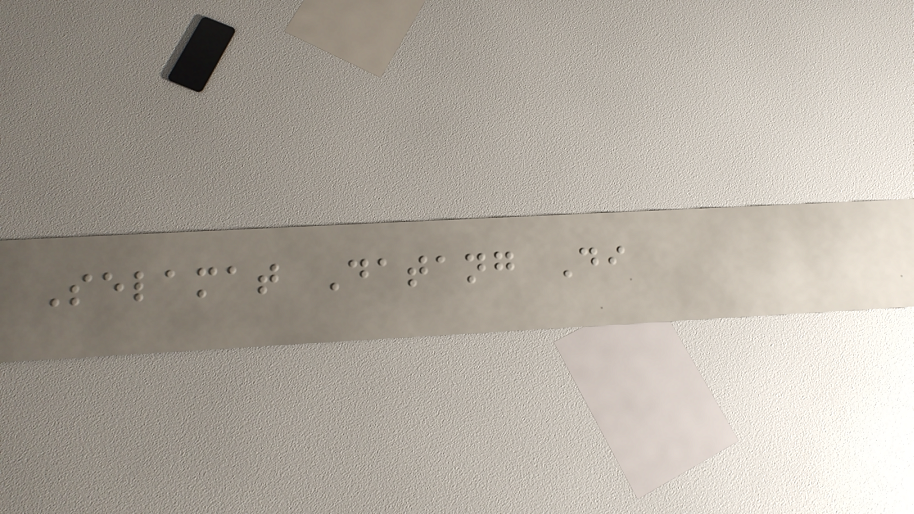Selamat Datang Di
